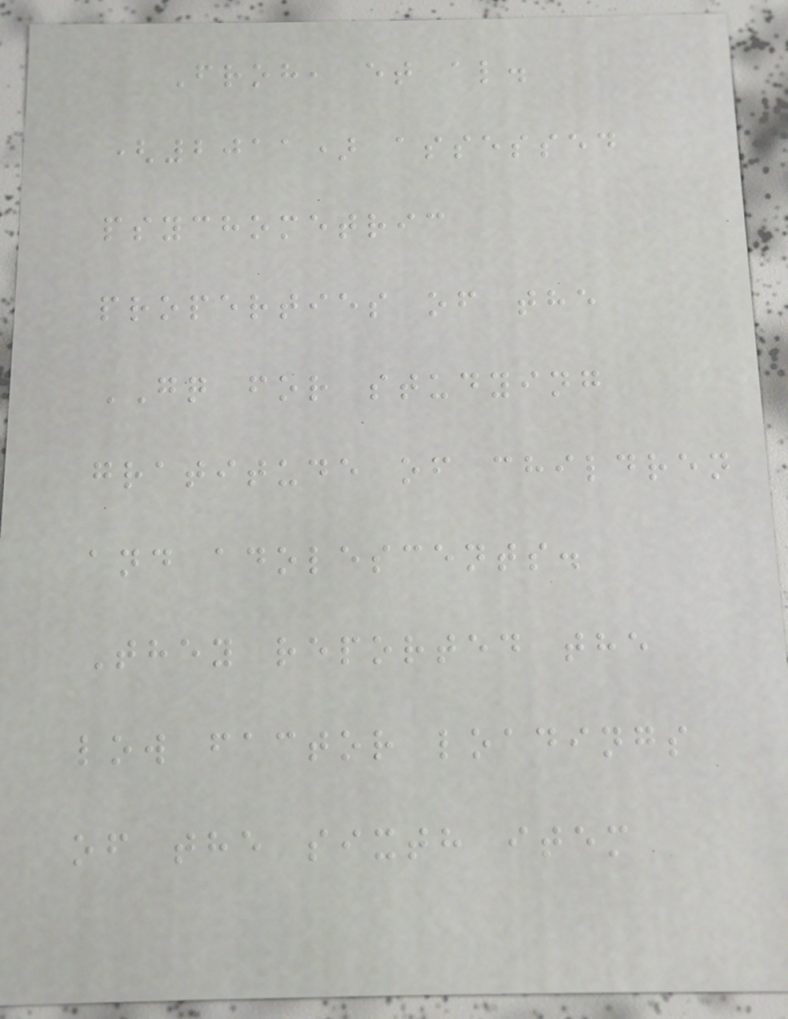Froh, et al.
(2011) assessed
psychometric
properties of the
GQ for studying
gratitude of children
and adolescents.
They reported the
low factor loadings
of the sixth item
